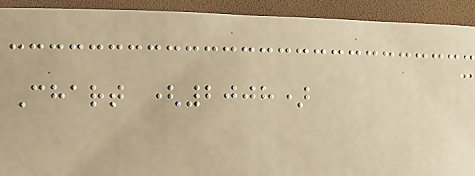Chart (2008)
